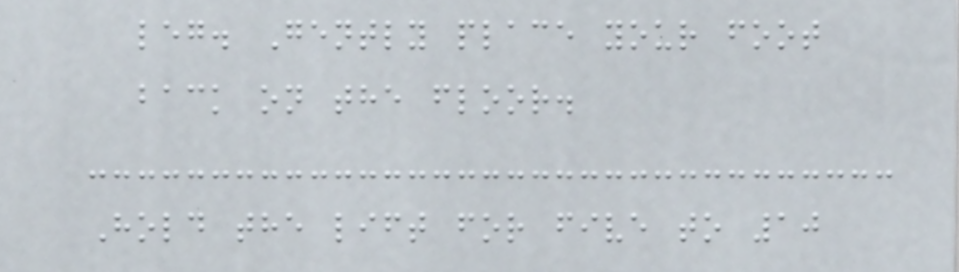leg. Gently place your foot
back on the floor.
Hold the lift for five to 10
